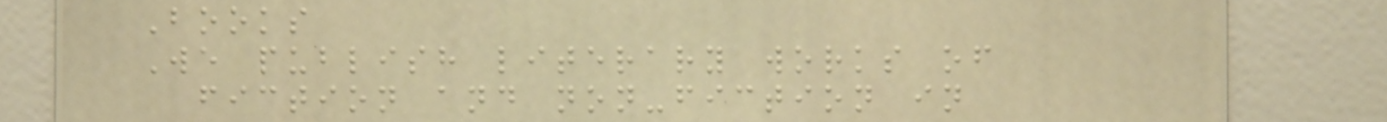Books
We publish literary works of
fiction and non-fiction in
